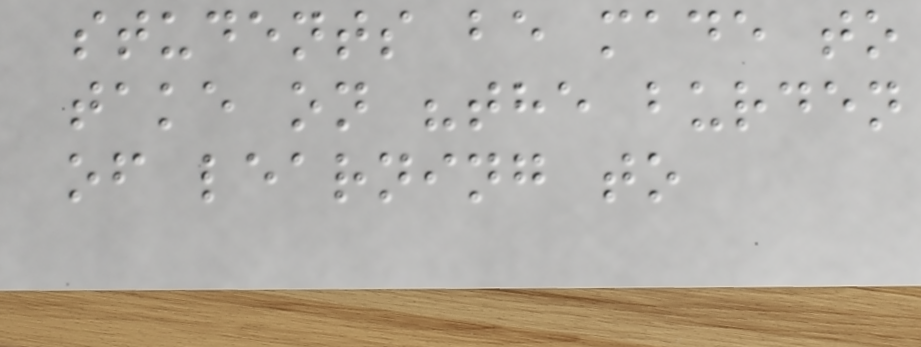students be made to
take on "the burden
of learning to
